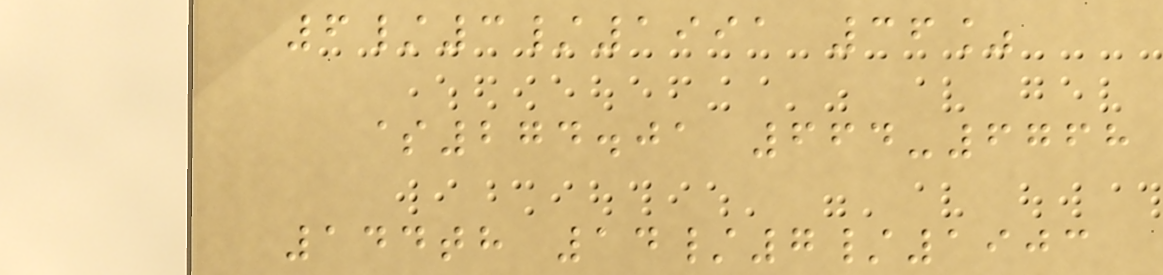6/3/1991 36%
$274.01 664-6768
144th 14/7/1903
